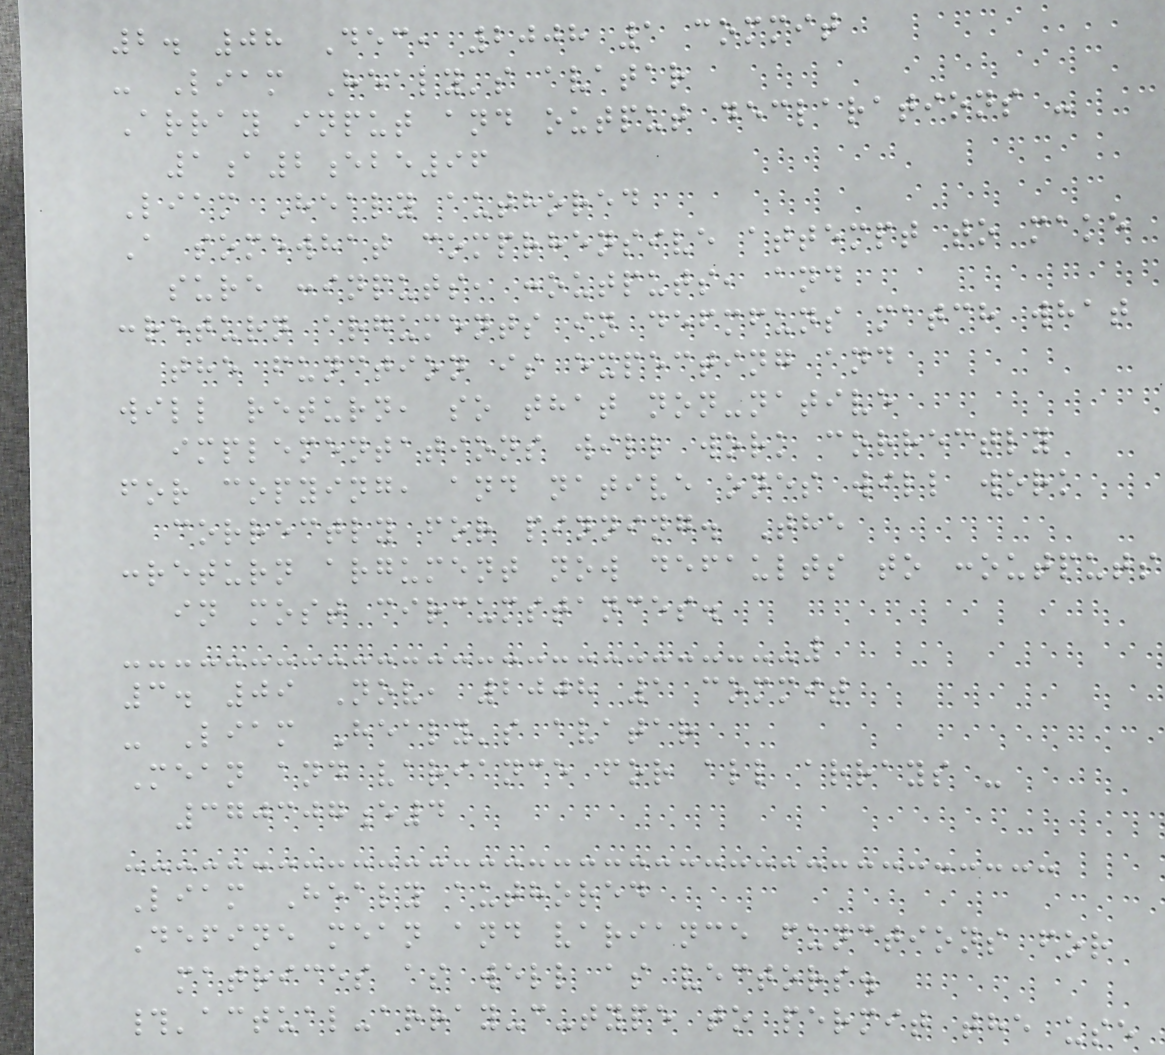2. 08 Dec, 2008 1 commit
- Liam Healy's avatar
Array input and output declarations -
1a2ebe96
Liam Healy authored
A somewhat comprhensive attempt to make
sure :inputs, :outputs, and
:return arguments in defmfuns match what
the function is expecting and
will return, so that non-native
implementations will work correctly
for copying, and native ones will work
correctly for pinning. The
:return argument now defaults to :outputs
in most circumstances.
3. 09 Nov, 2008 1 commit
- Liam Healy's avatar
Mean and variance for all arrays -
370307e4
Liam Healy authored
Define mean and variance functions for
matrices as well as vectors.
#'actual-array-c-type to permit the use
